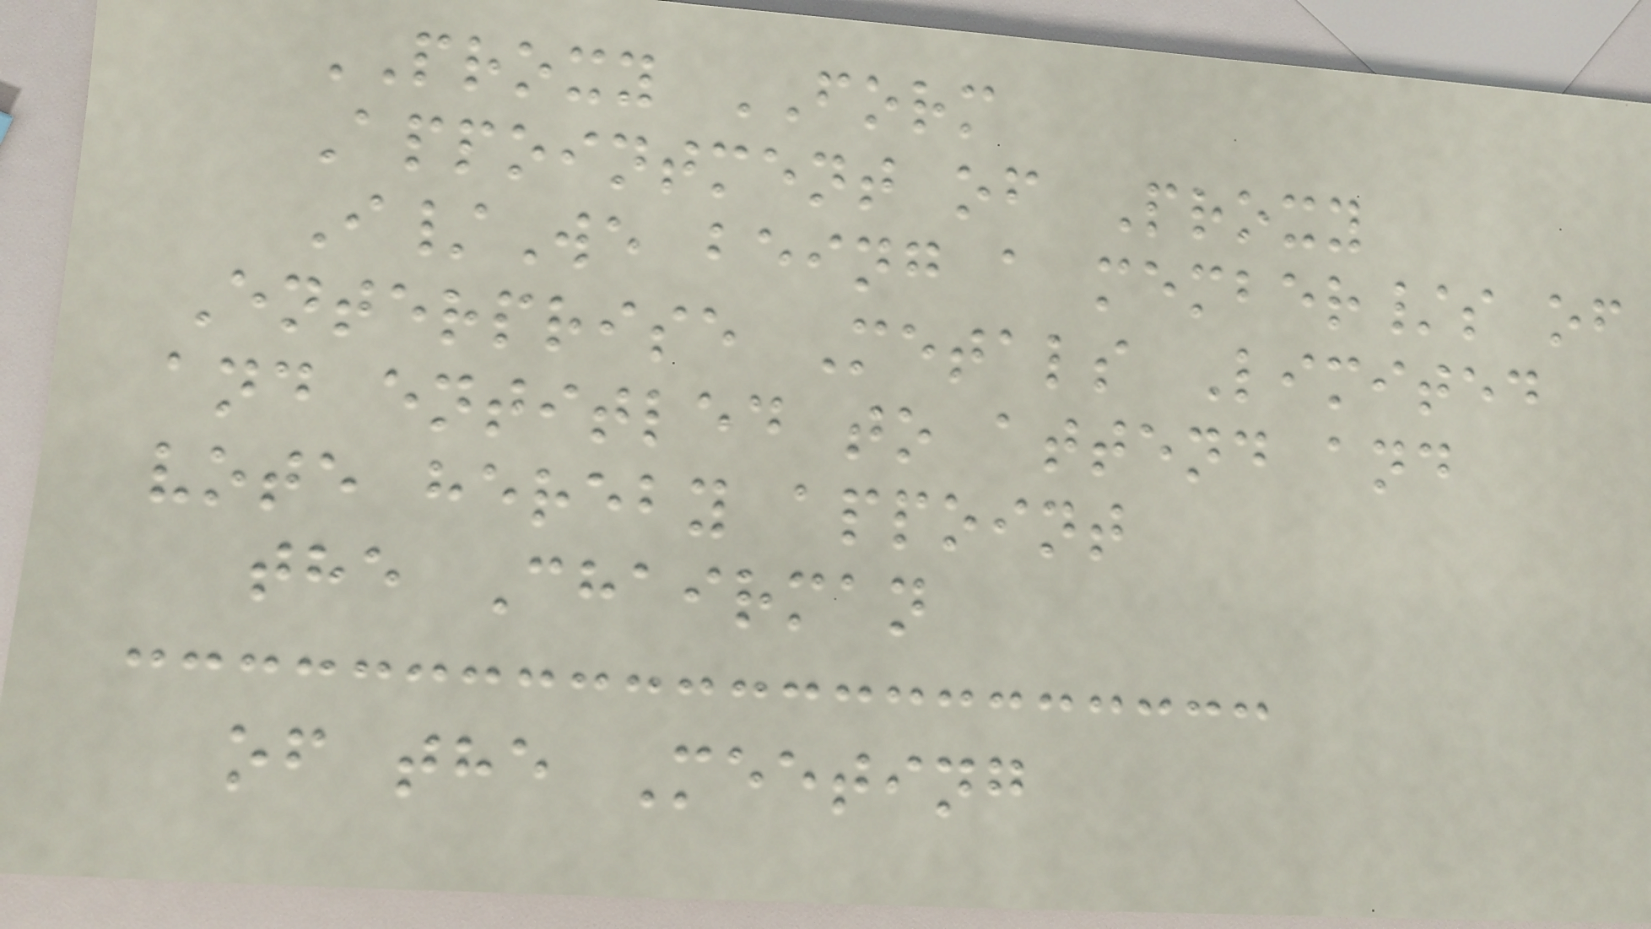PROXY FORM
Appointment of Proxy
I/We being a member/s of
Enterprise Metals Limited
and entitled to attend and
vote hereby appoint
the Chairman
of the Meeting
